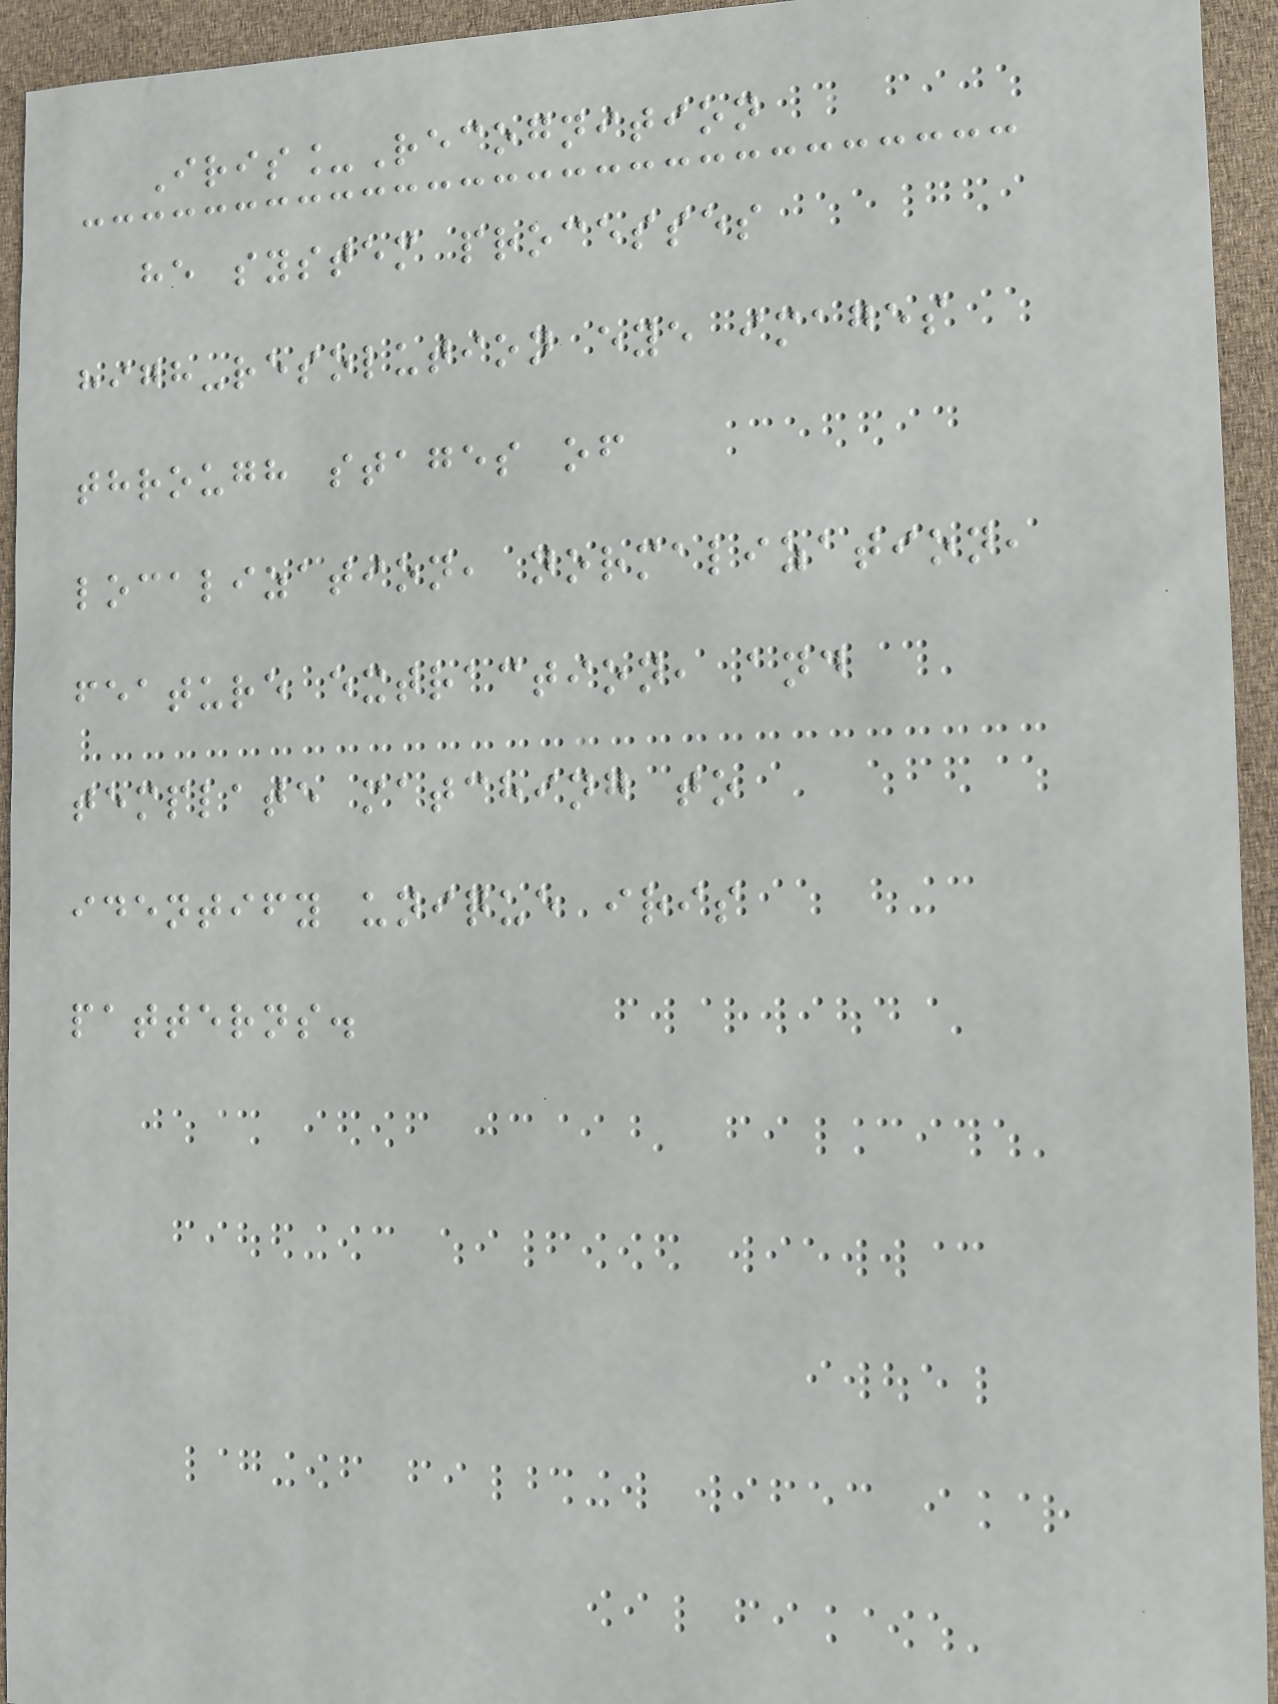Iris_Recognition
he system processes
high-resolution eye images
through stages of
localization, normalization,
feature extraction, and
template matching to
identify unique iris
patterns.
